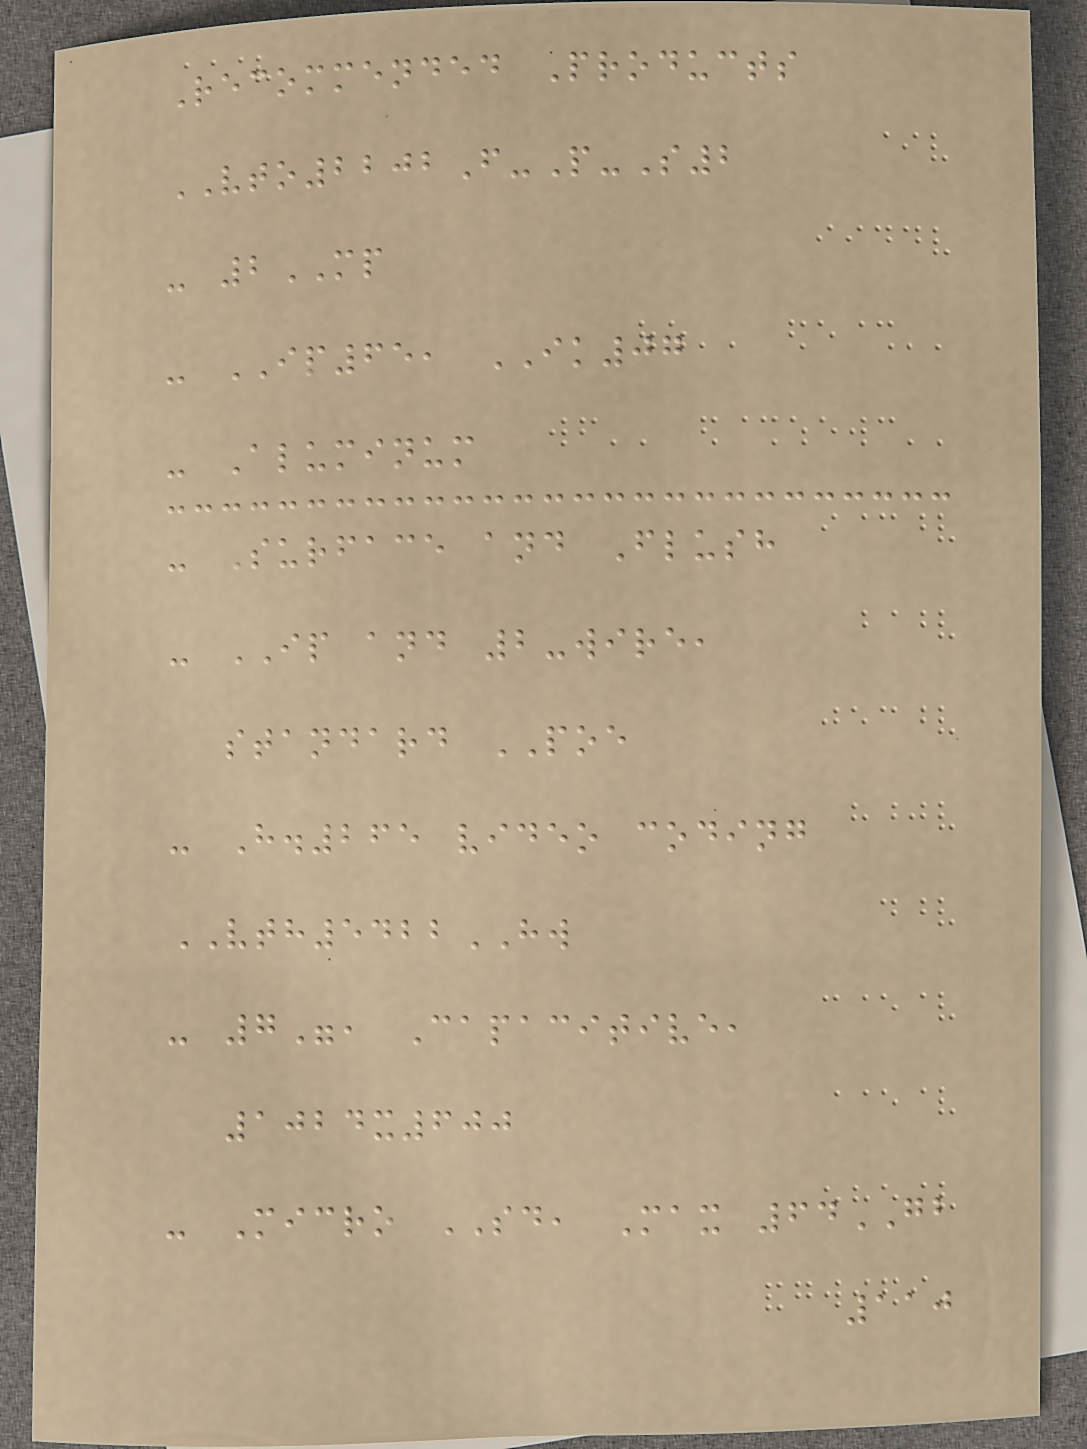Recommended Products
VTO2202F-P-S2
- 2MP
- IP65, IK07
- Aluminum
- Surface and Flush
- IP and 2-wire,
standard POE
- H.265 video coding
VTH5422HW
- 7", Capacitive,
1024x600
- Micro SD, Max 64GB
110
